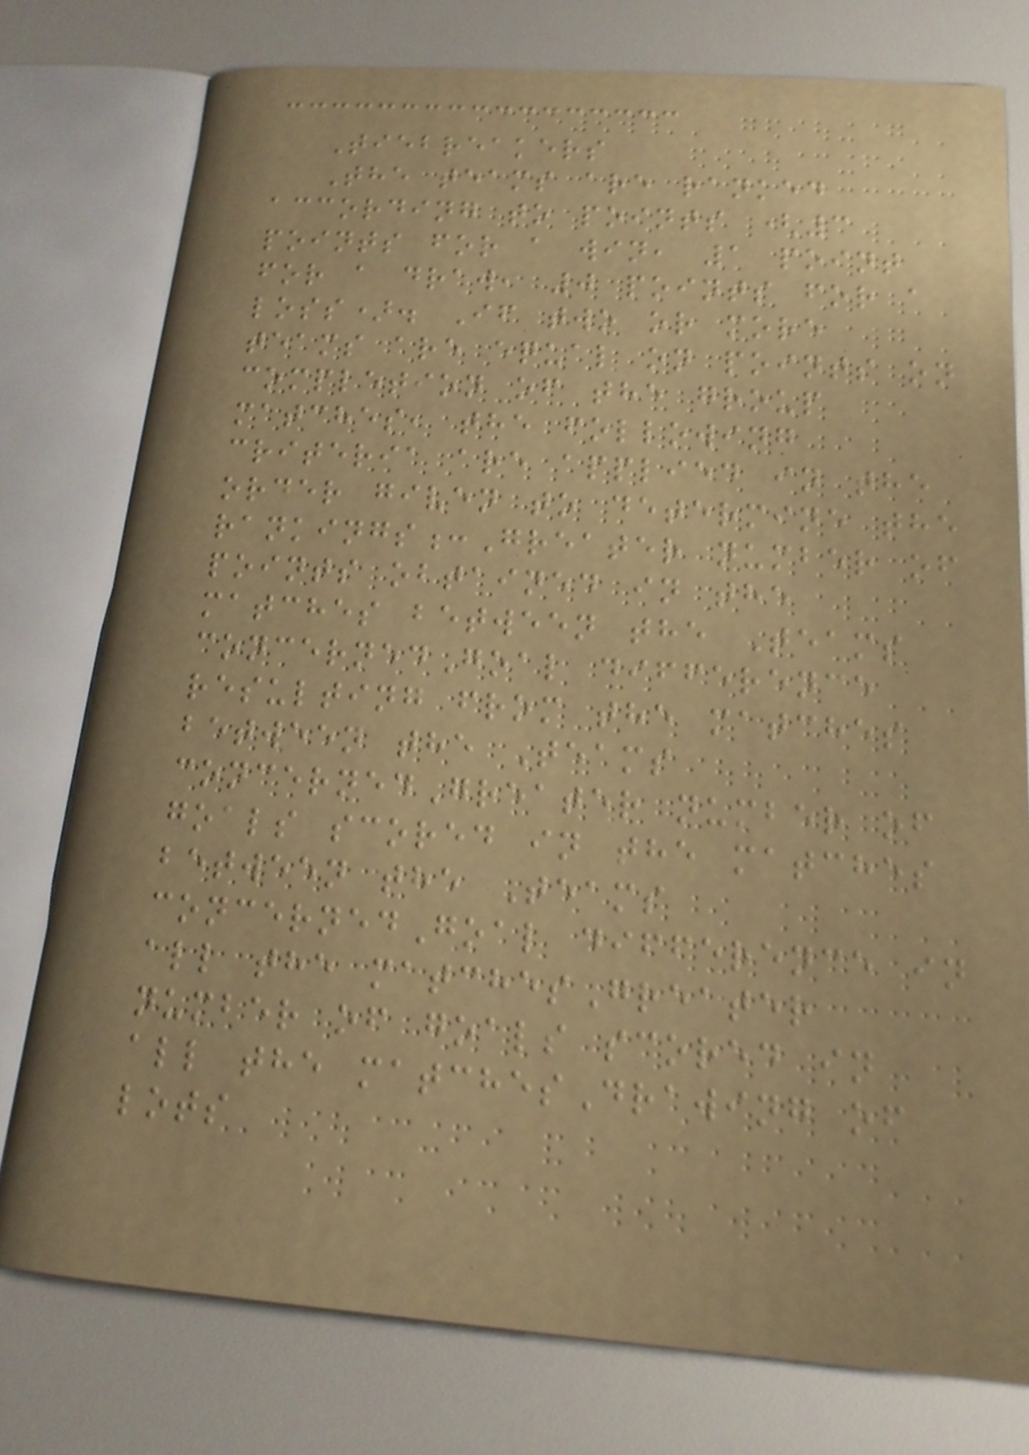Tiebreakers
The teams are ranked
according to points (3
points for a win, 1 point
for a draw, 0 points for a
loss). If two or more
teams are equal on points on
completion of the group
matches, the following
criteria are applied in the
order given to determine the
rankings:Greater number of
points obtained in the
matches between the Teams
concernedGoal difference
resulting from the matches
between the Teams
concernedGreater number of
goals scored in the matches
between the Teams
concernedGoal difference in
all the matchesGreater
number of goals scored in
all the matchesDrawing of
lots
